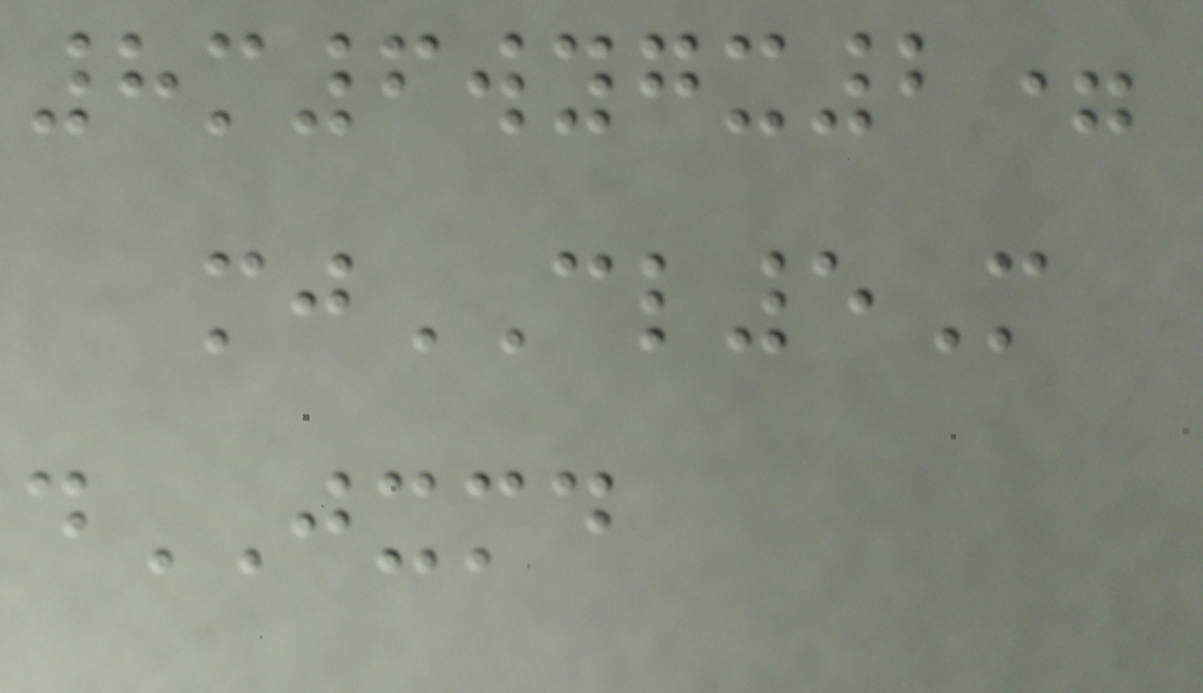8m6wygx2=
mjCL5M
dJXMD
